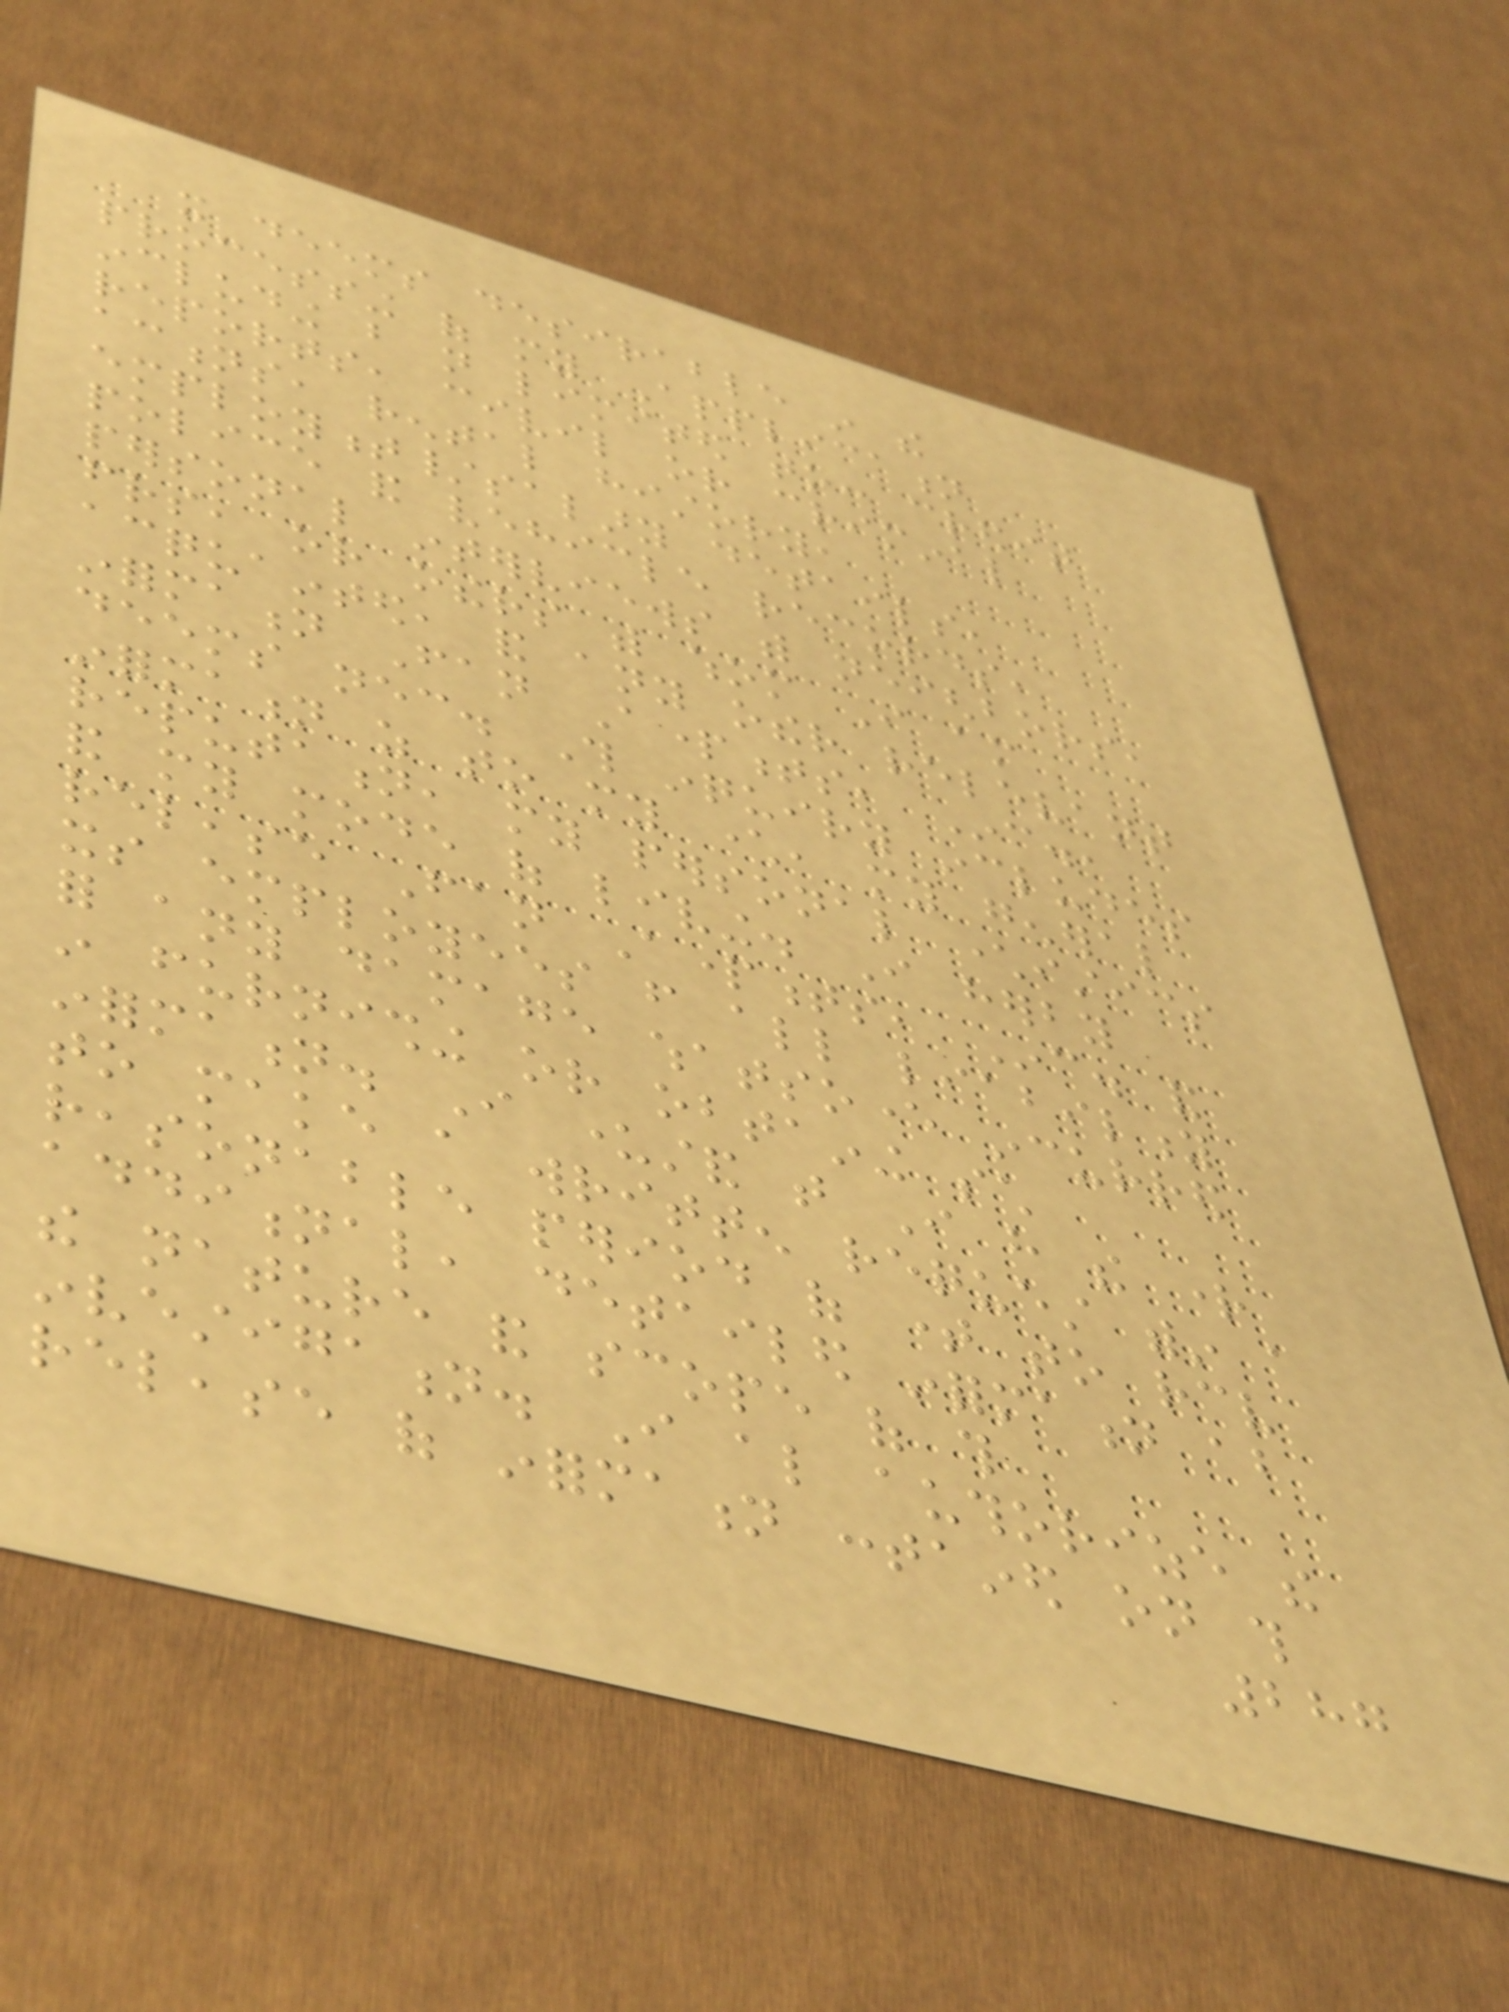it deems desirable in the
processing of my Application
including but not limited to: credit
reports, civil or criminal
actions, rental history,
employment/salary details,
police and vehicle records,
personal interviews with neighbors,
friends, or others with whom I am
acquainted, and any other relevant
information Fan Apartments, Inc.,
deems necessary. This inquiry includes
information as to my character, my general
reputation, my personal characteristics
and my mode of living. I herby
release Fan Apartments, Inc. and
its employees from all liability
for any damage whatsoever incurred
in furnishing or obtaining such
information. I understand that I have the right
to make a written request within a
reasonable period of time to receive
additional, detailed information about
the nature and scope of this
investigation. I also authorize the
release of information contained on this
287
